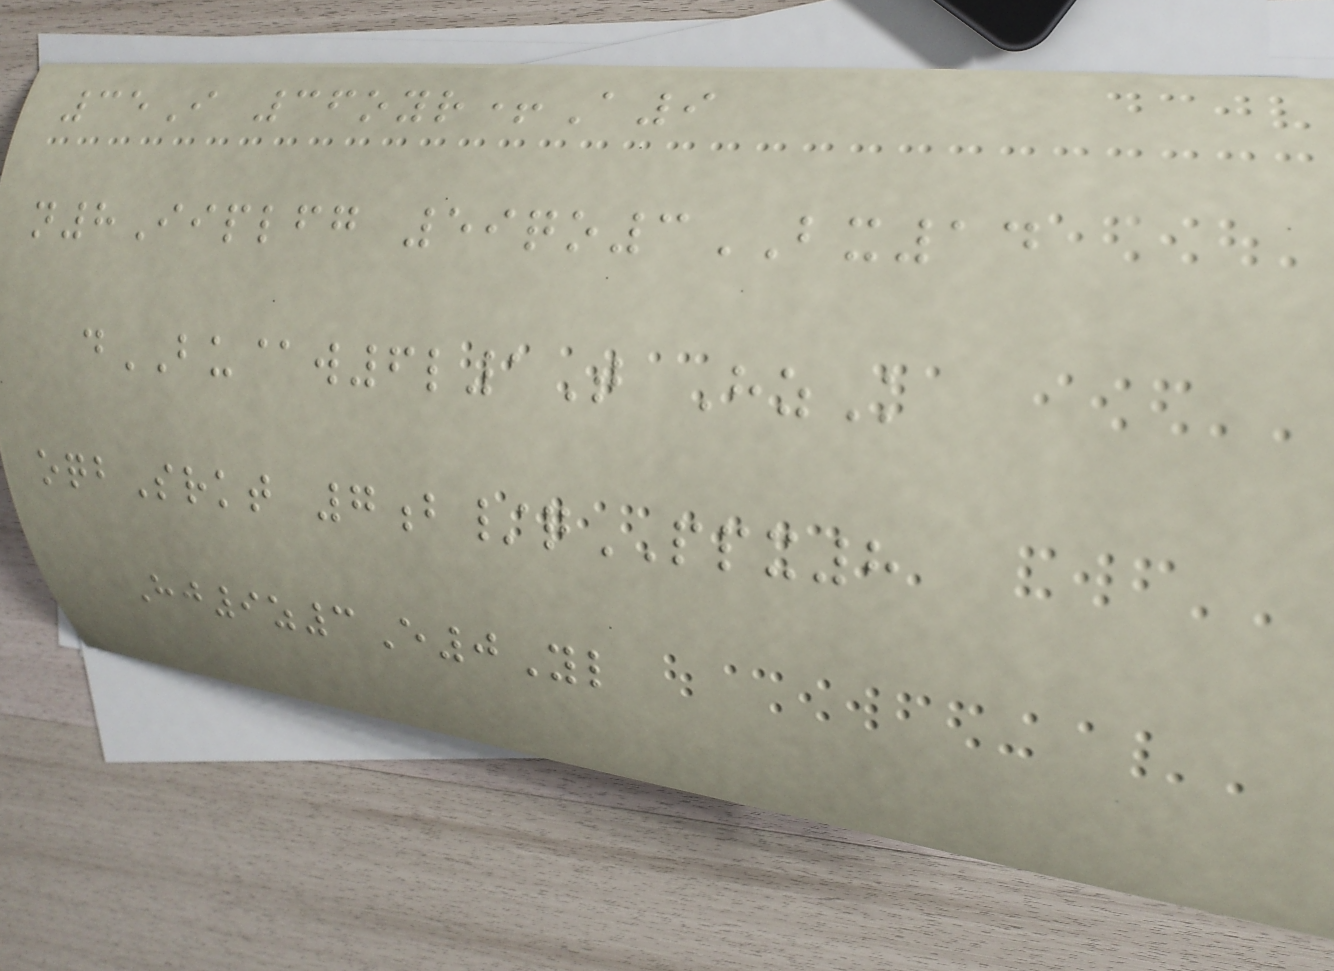35I 36oyr+A9
n8Iiplfg 59qo3BX14
dBU@w6l1T HzK
oqbSrkt 7b/qPPX8
Hj9z3E0Yl
